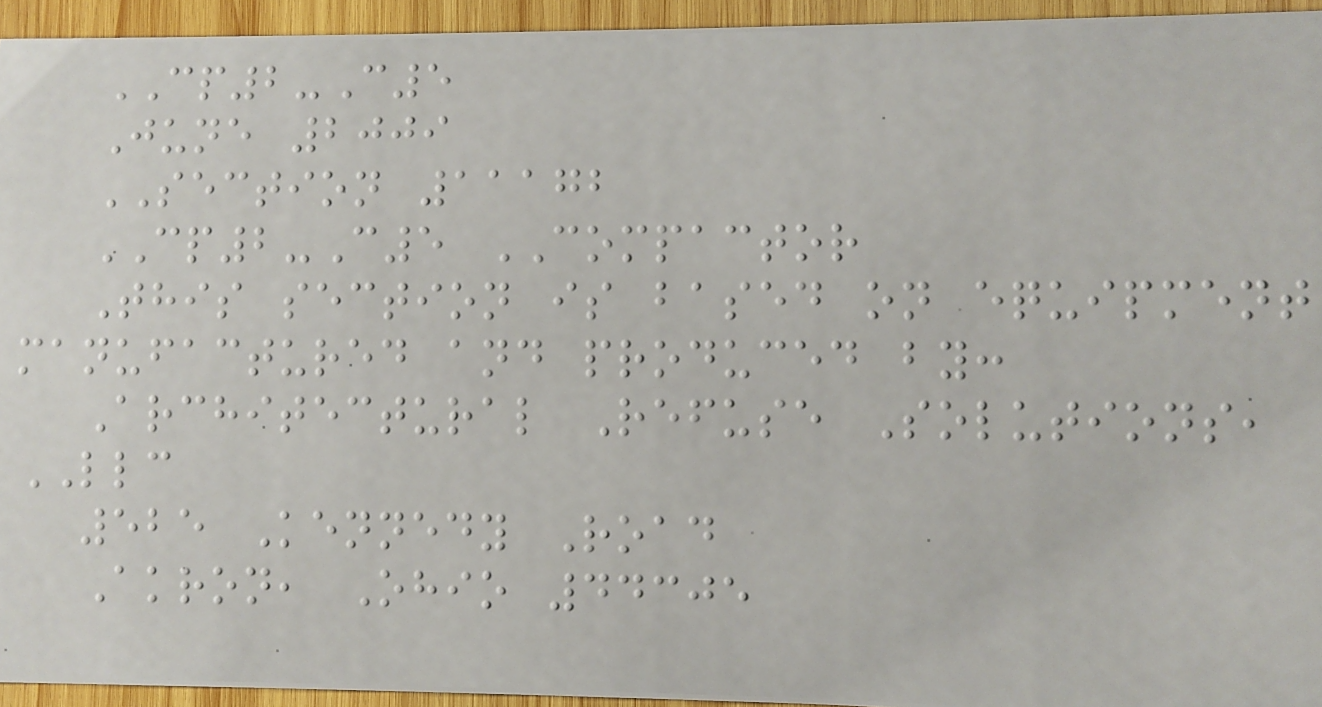CP2-C5
June 2009
SECTION 11172
CP2-C5 COMPACTOR
This section is based on equipment
manufactured and produced by:
Architectural Refuse Solutions,
LLC
525 Kennedy Road
Akron, Ohio 44305
